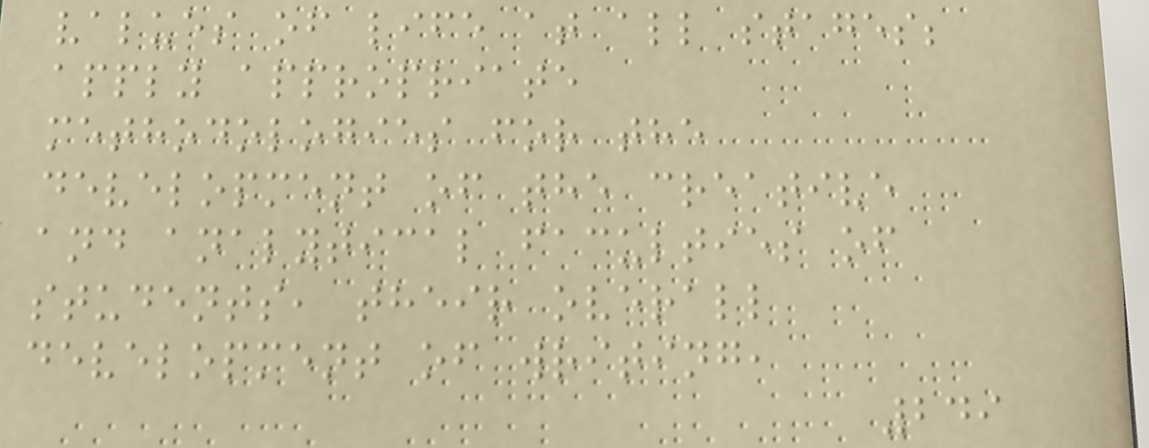values of life at all stages;
apply appropriate
methodologies for the
development of the creative
and analytical faculties of
students, their overall
development of writing,
249
